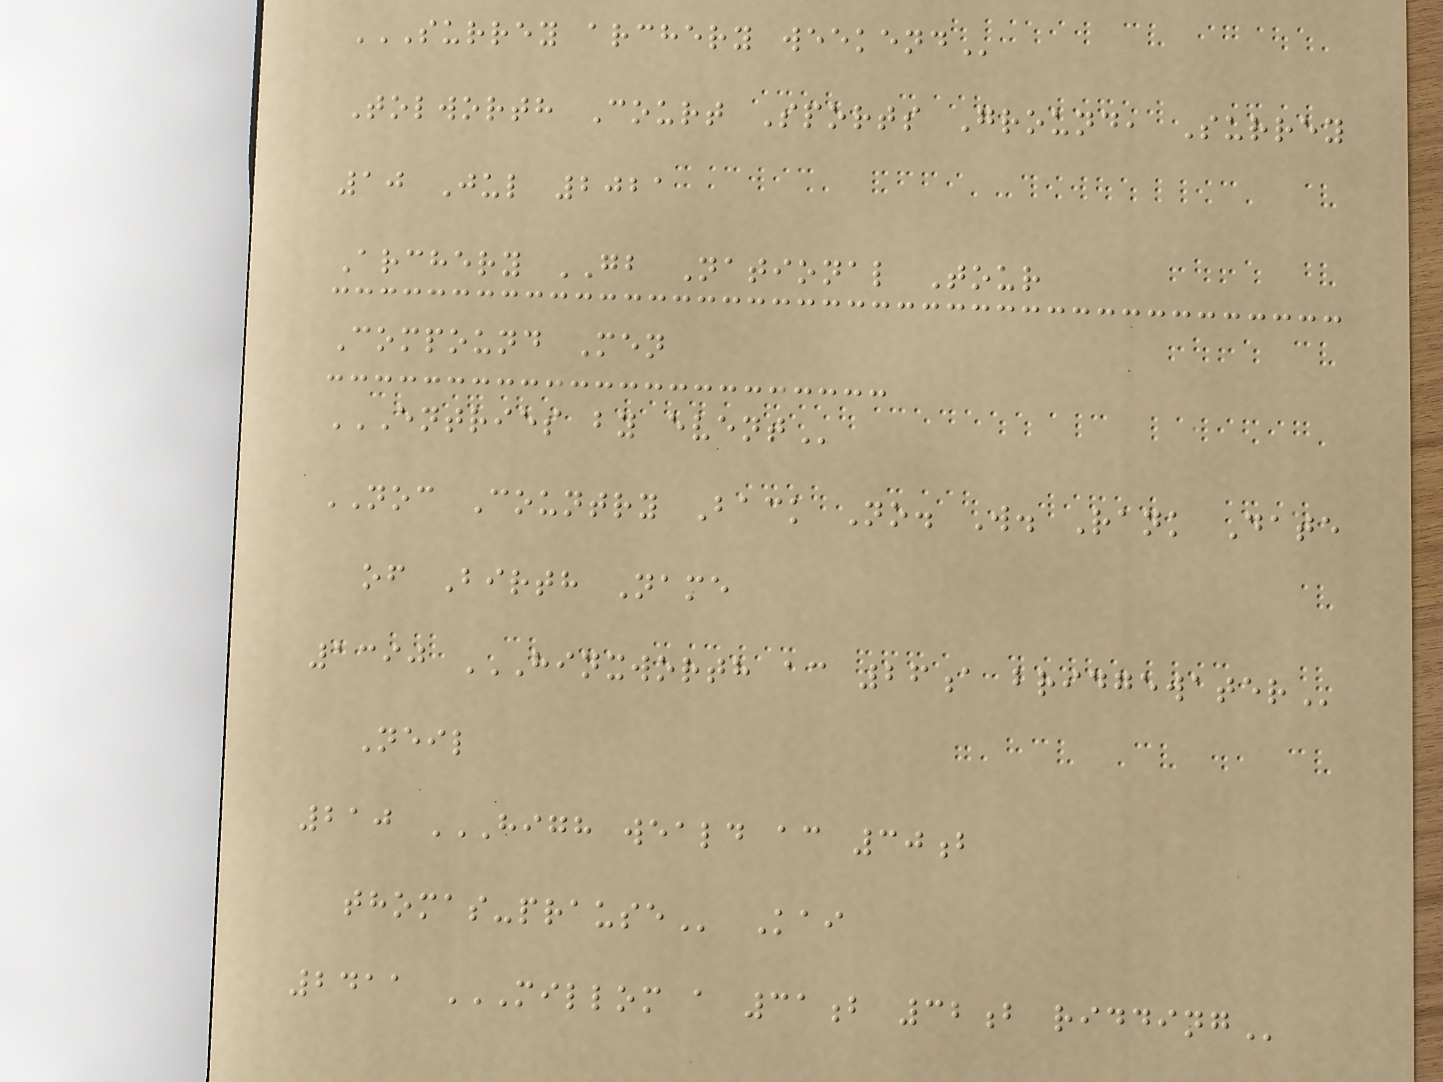SURREY ARCHERY WEEKEND
Tolworth Court Sports Ground, Surrey
10 Jul 2021
Archery GB National Tour
Compound Men
ENTRIES BY EVENT
NOC Country Back No. W. Rank Date
of Birth Name
1390 HINXWORTH AC 26A BRIDGEWATER
Neil
210 HIGH WEALD AC 30B
THOMAS-PRAUSE Kai
2411 MILLOM A 31B 32B RIDDING
